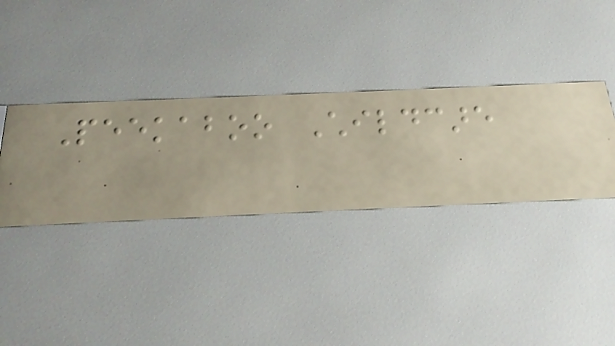Peekaboo Childcare
